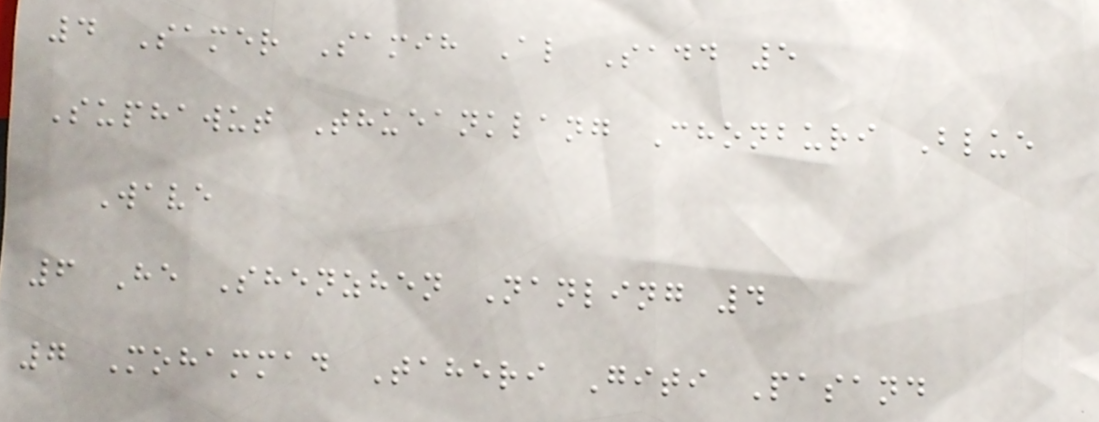4 Samer Samih Al Sadd 5
Suphawut Thueanklang Chonburi Blue
Wave
6 He Shenzhen Nanling 4
7 Mohammad Taheri Giti Pasand
